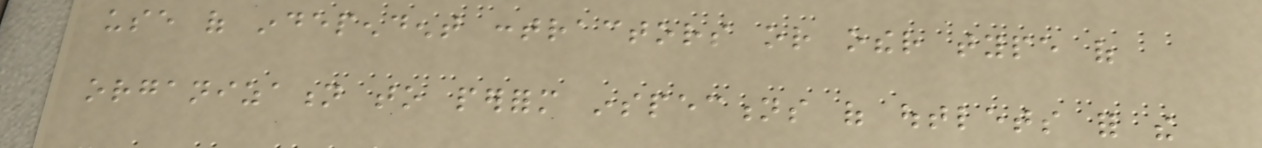use of independent contractors or other type of
organization to perform inspections of outlets for the
